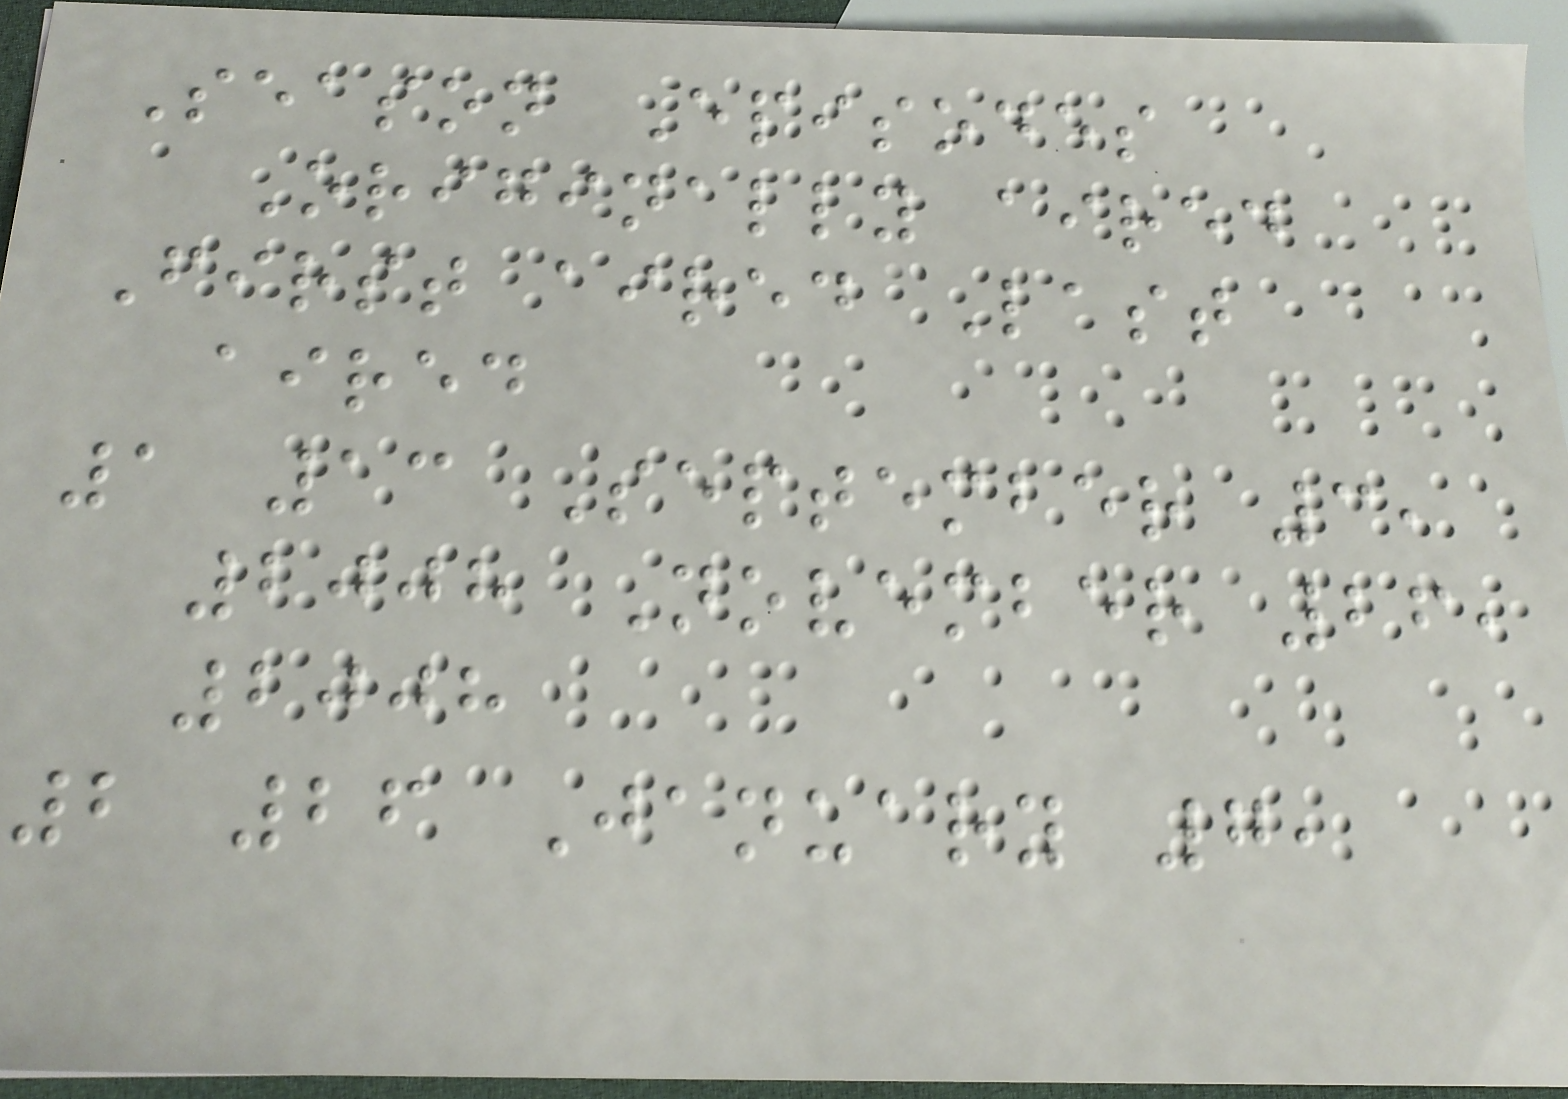Season Episodes
Originally aired
First aired Last
aired
1 13 September 3,
2008 November 26,
2008
2 26 January 7,
